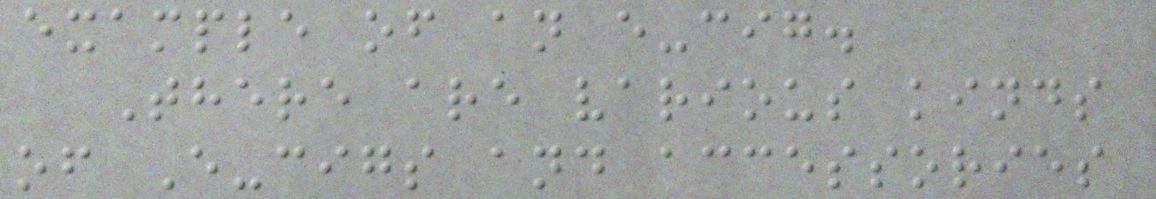example of an e-cig.
There are various kinds
of E-cigs and accessories
